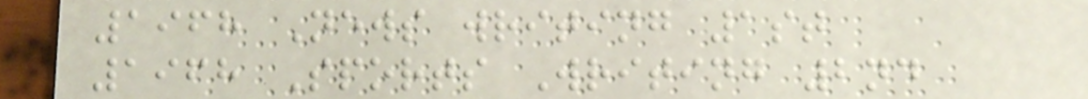1968 News writing 1st
1968 Sports Writing 2nd
